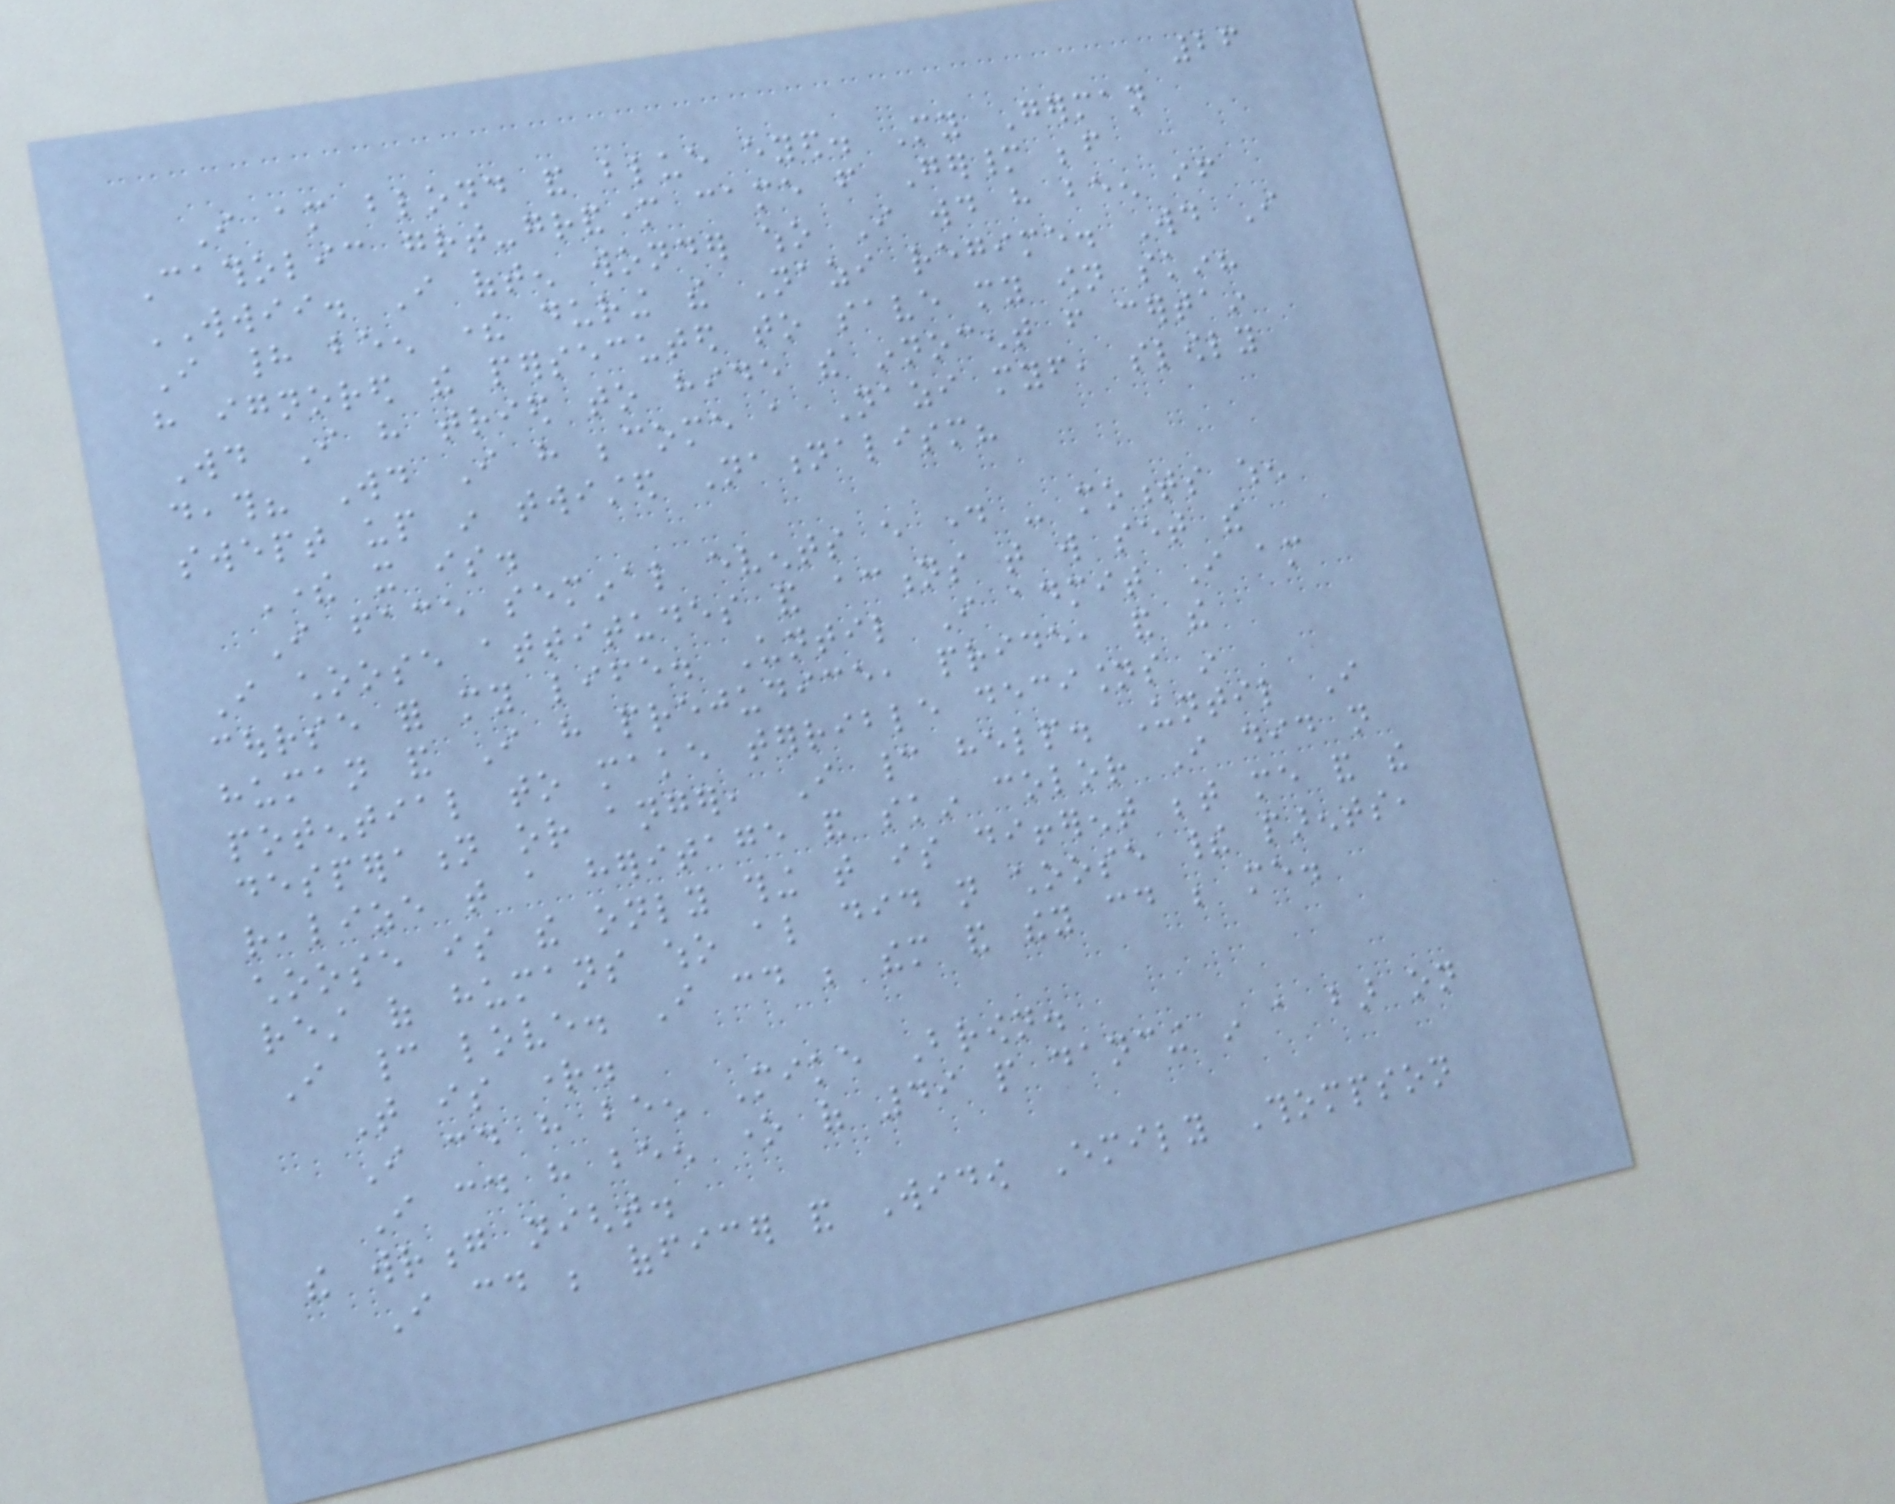26
I am blond and blue eyed. My German
Catholic great-grandmother came from Germany before
WWII. I often wonder who I would have been if
I had been there during the Nazi regime. Would I
have ignored the persecuted to save my own skin?
Would I have tried to hide the innocent from certain
death? Would I have become a Nazi myself, slowly
swept up in twisted Nationalism?
There it is.
I face seminal events every day - moments when
I choose attitudes and actions that will set the
course for my life. Until I admit I am
human and I have prejudice, pride, and the
potential to make terrible decisions in
desperation or anger, I cannot help. Until I
realize that a heritage and skin color I did not
choose is the only thing that is different between me and the
rest of humans who also did not choose their parents,
I cannot love. I could be them and they could be me.
That is right.
I could have been Mike Brown.
I could have been one of 49 people dancing in a bar on
the wrong night.
I could be officer and Widow Emily Thompson
